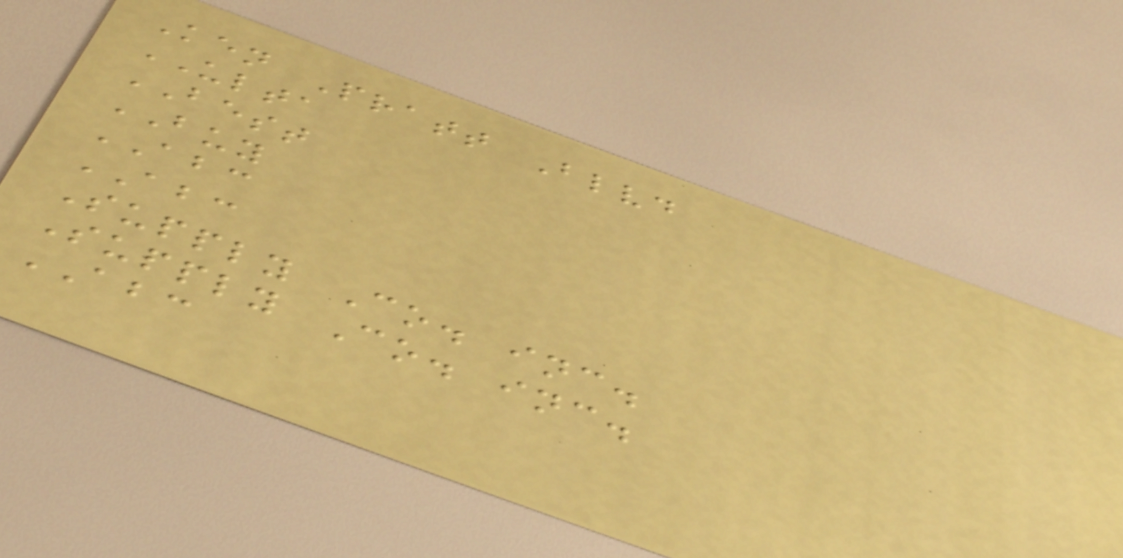Ken Pratt Blvd
ULTA
BEST
BUY
ABC
ABC
Supply Co. inc.
Supply Co. inc.
ABC
